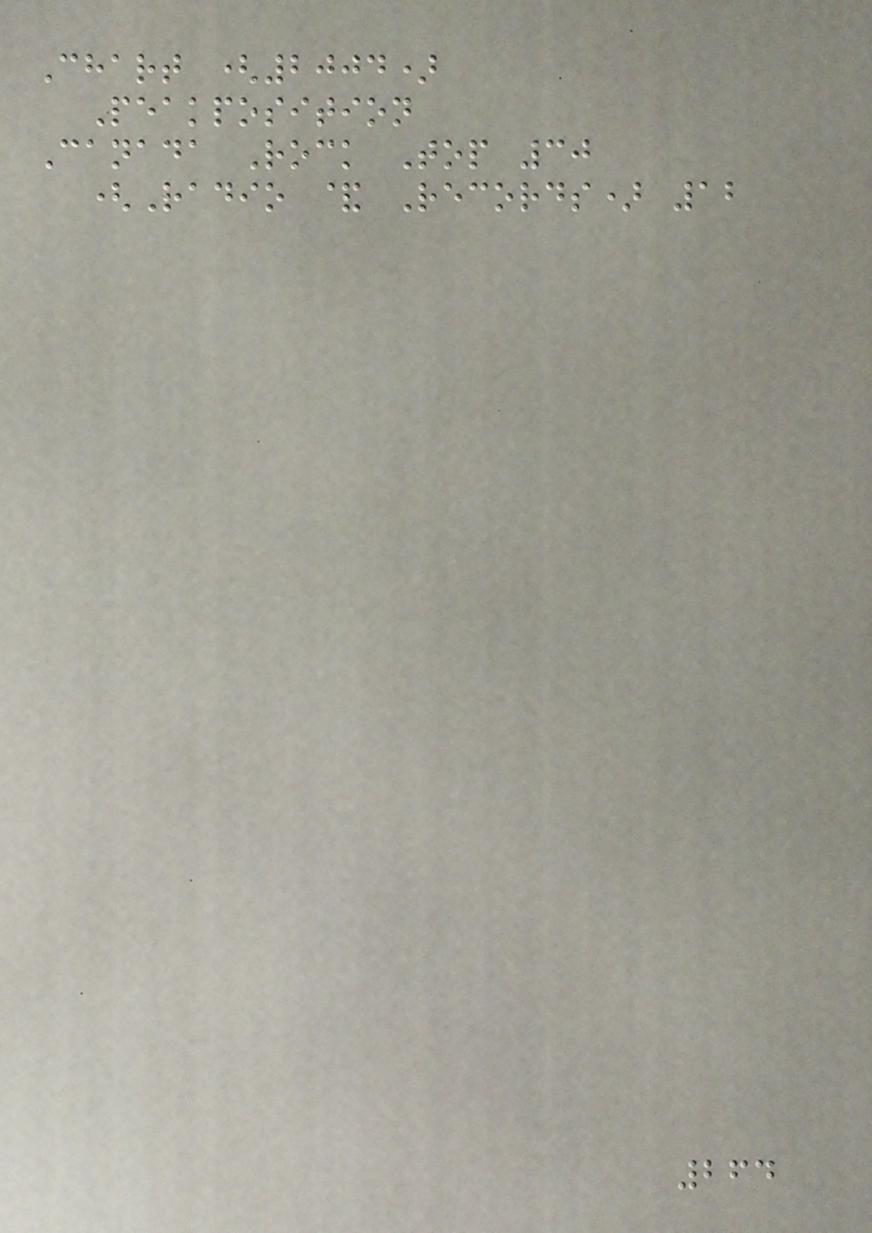Chart (2004)
Peakposition
Canada Rock Top 30
(Radio & Records) 12
264
